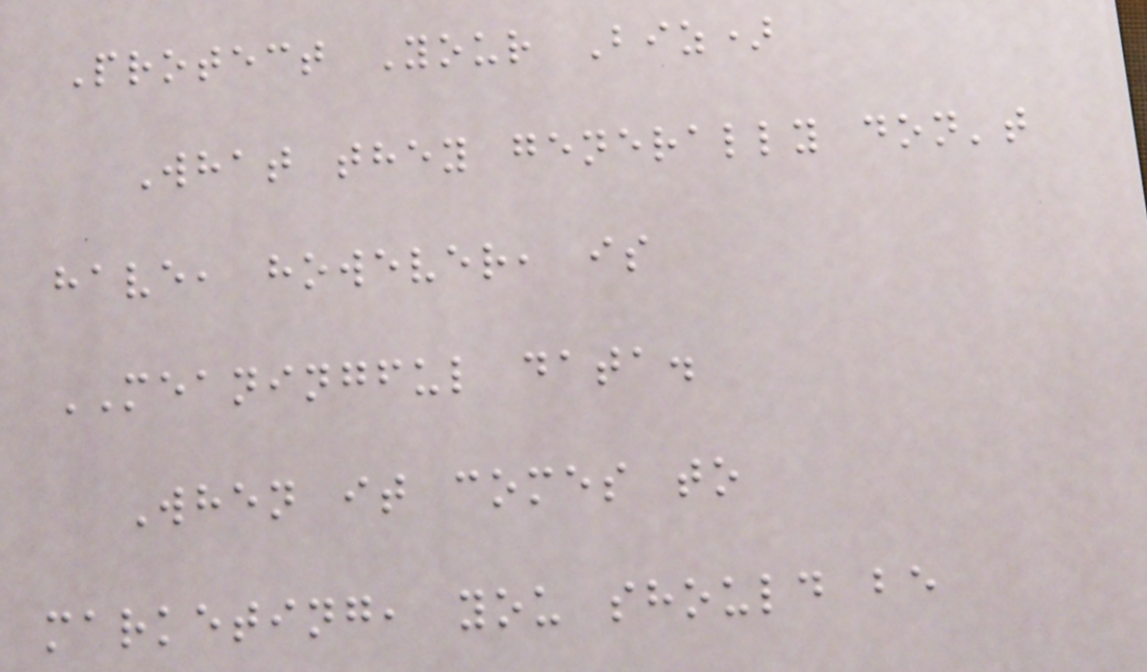Protect Your Biz)
What they generally don't
have, however, is
MEANINGFUL data.
When it comes to
marketing, you should be
